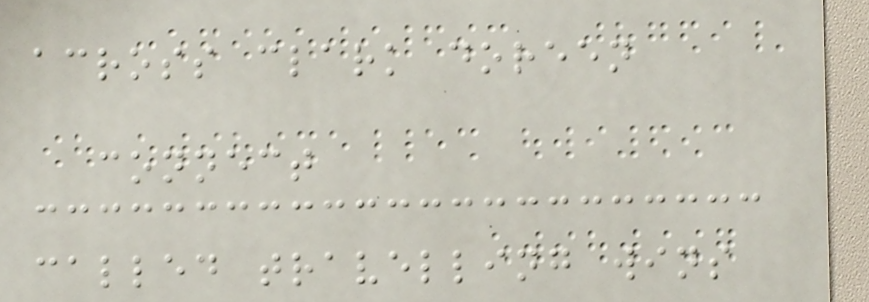across clark doreen
connect
called travelling wins
